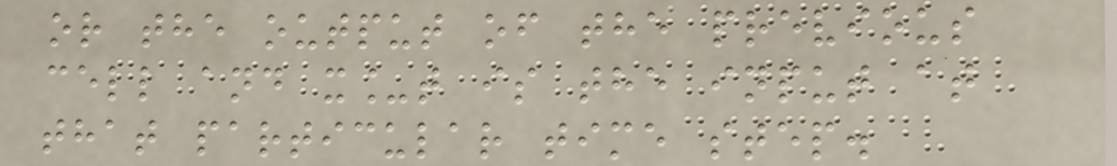or the output of the previous
cell and x_t is the input at
that particular time step.
